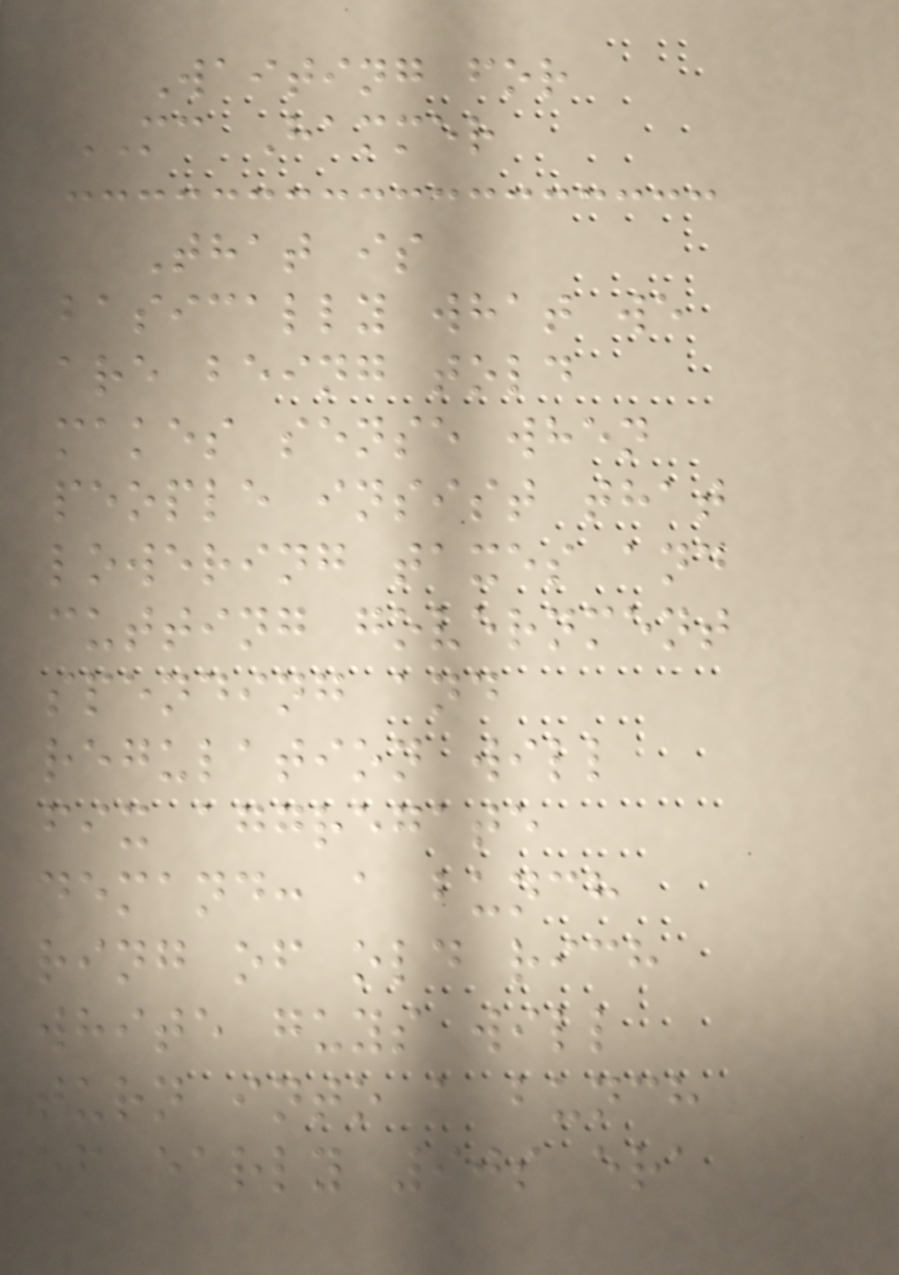Waiting for
MC Hammer
That is
basically what we
are being told
makes sense when
people insist that
lowering taxes and
cutting government
spending and
regulation will
fix aggregate
demand: a bunch
ring of old rich
white guys will
turn into a bunch
of early 90s era
